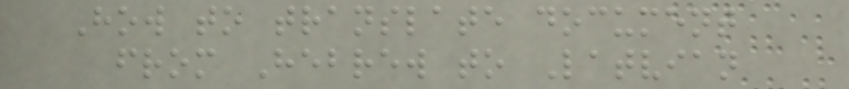How to translate document
from Hebrew to Latvian
